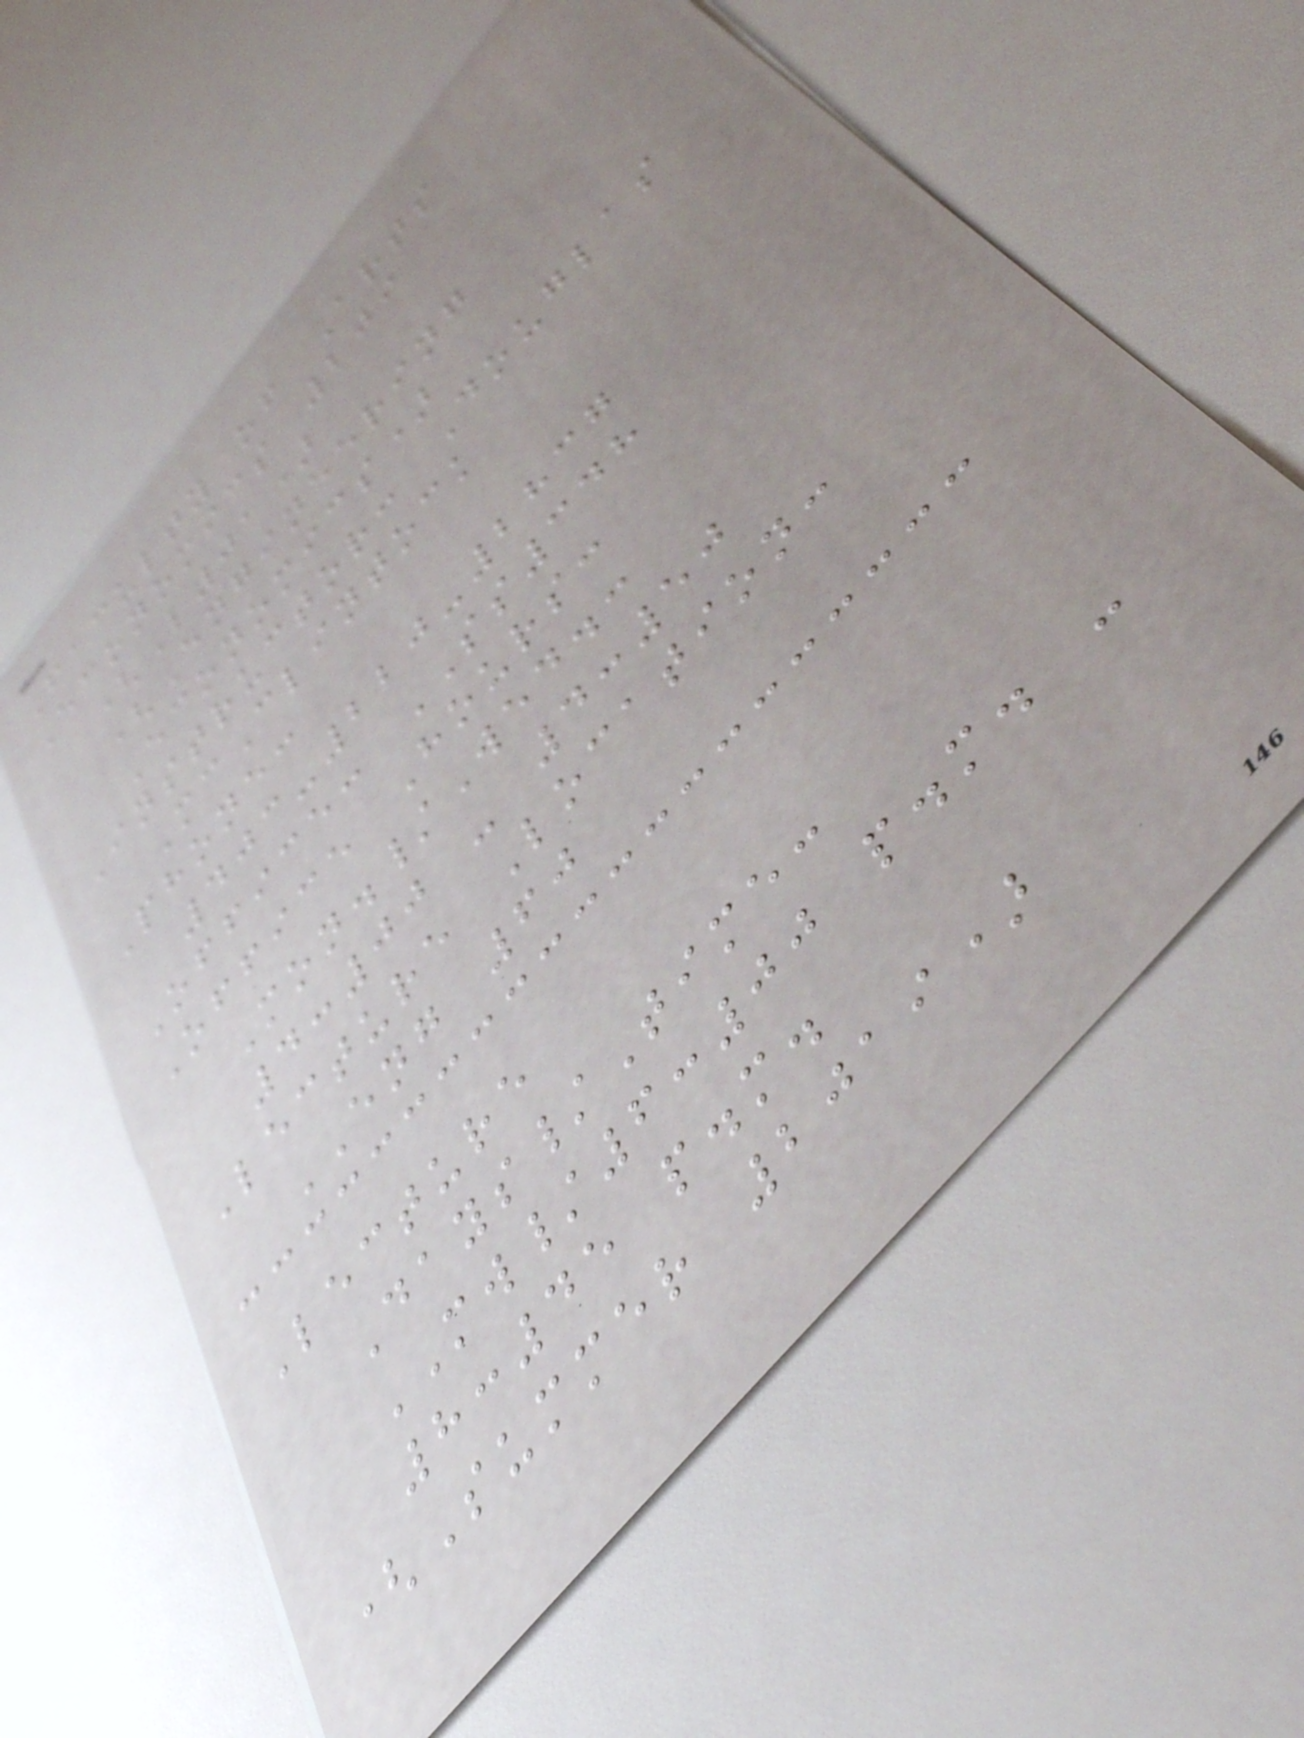Faculty of Arts
Economics 209
(L01)
(Engineering
Economics)
Instructor: Douglas
McClintock
Phone:
403-220-2837
Office: SS348
Office Hours:
Mon./Wed.:
4:00 - 4:50
Lecture Location:
ENG 60
Lecture
Days/Time:
MW/6:00 p.m. -
8:45 p.m.
(Summer 2019)
